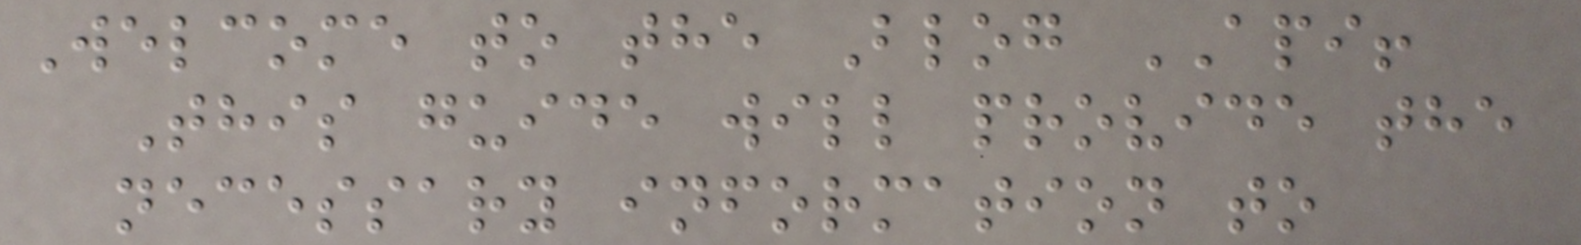Welcome to the Blog API!
This guide will provide the
necessary information to
